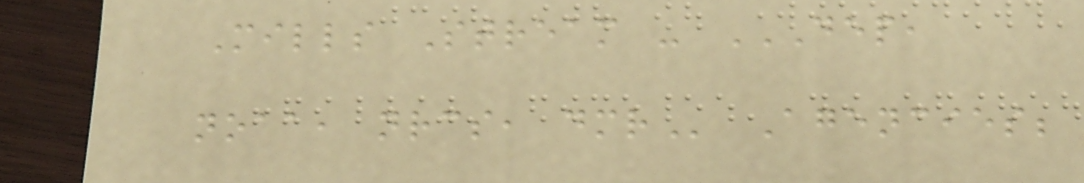Mills Stream - DEP,
NOAA, NRCS, DMR Agencies;
